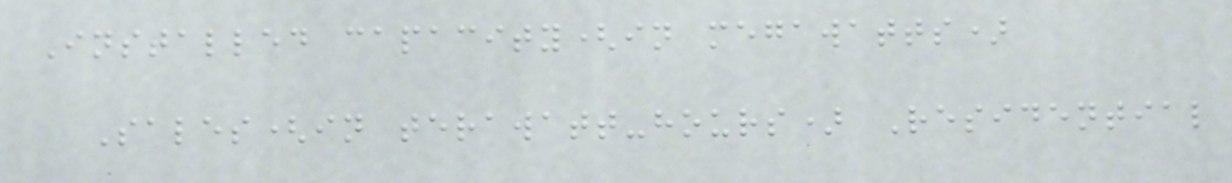Installed capacity(in megawatts)
Sales(in terawatt-hours) Residential
